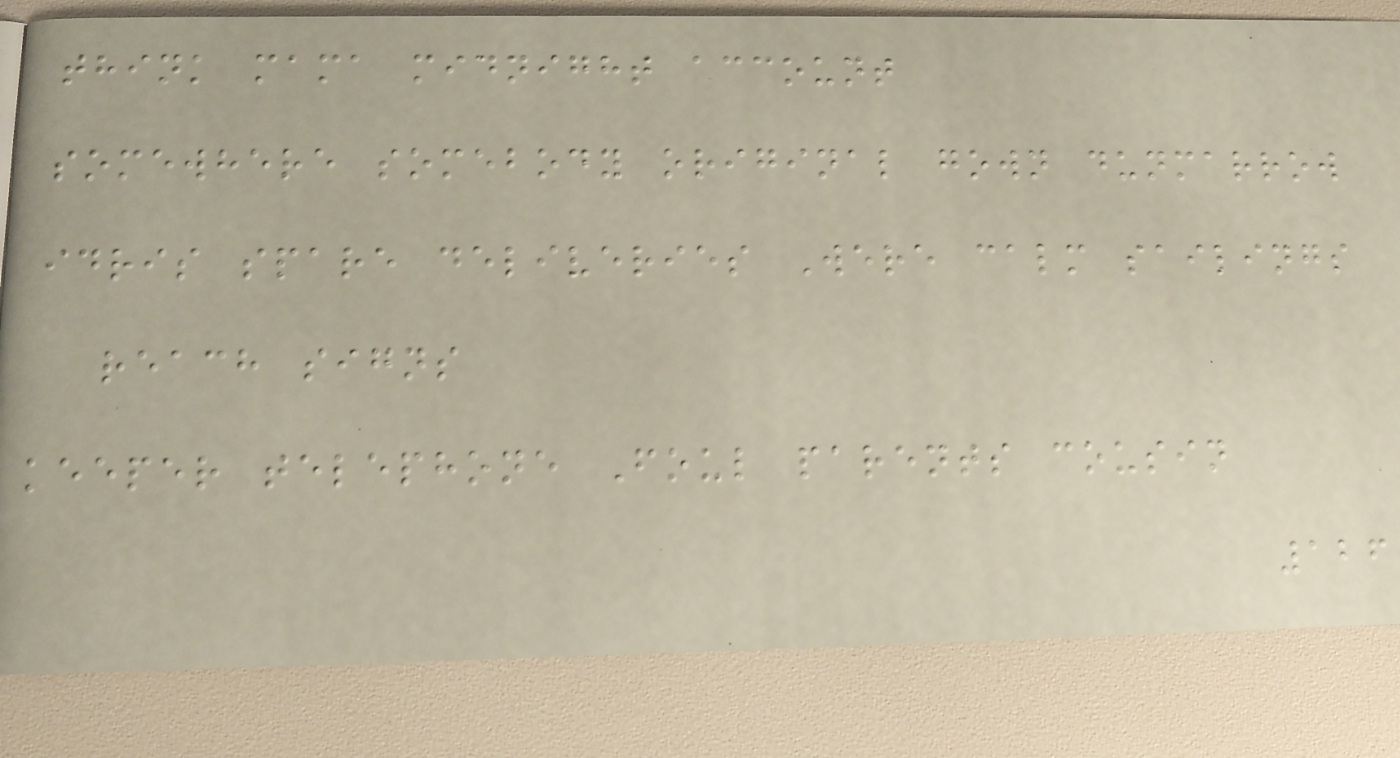think mama midnight account
somewhere somebody original gown dunmarrow
idris spare deliveries Were calm sailings
reach signs
keeper telephone Foul parents cousin
126
